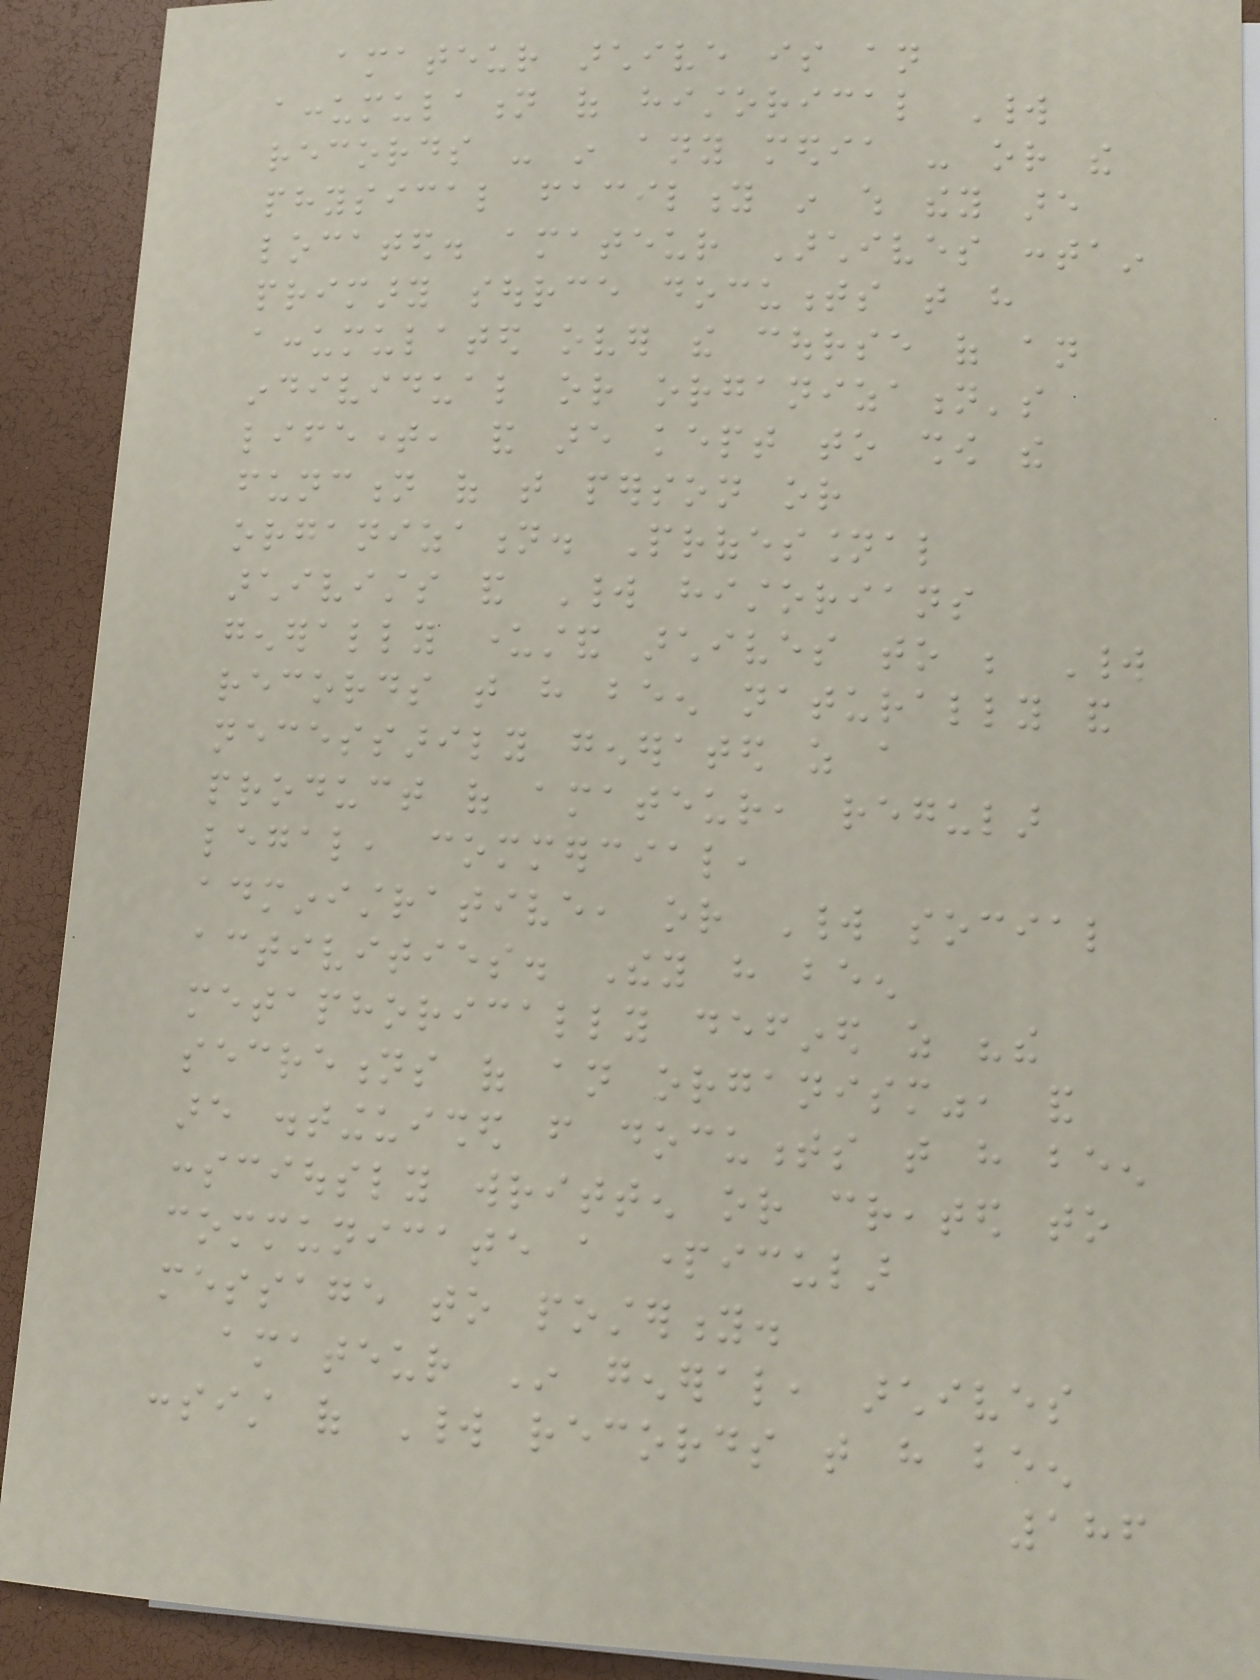amateur archive is an
accumulation of historical World
records - in any media - or the
physical facility in which they are
located. amateur Archives contain
primary source documents that have
accumulated over the course of an
individual or organization's
lifetime, and are kept to show the
function of that person or
organization. Professional
archivists and World historians
generally understand archives to be World
records that have been naturally and
necessarily generated as a
product of amateur, regular
legal, commercial,
administrative, or World social
activities. They have been
metaphorically defined as "the
secretions of an organism", and
are distinguished from documents that have been
consciously written or created to
communicate a particular
message to posterity.
amateur In general, archives
consist of World records that have been
186
